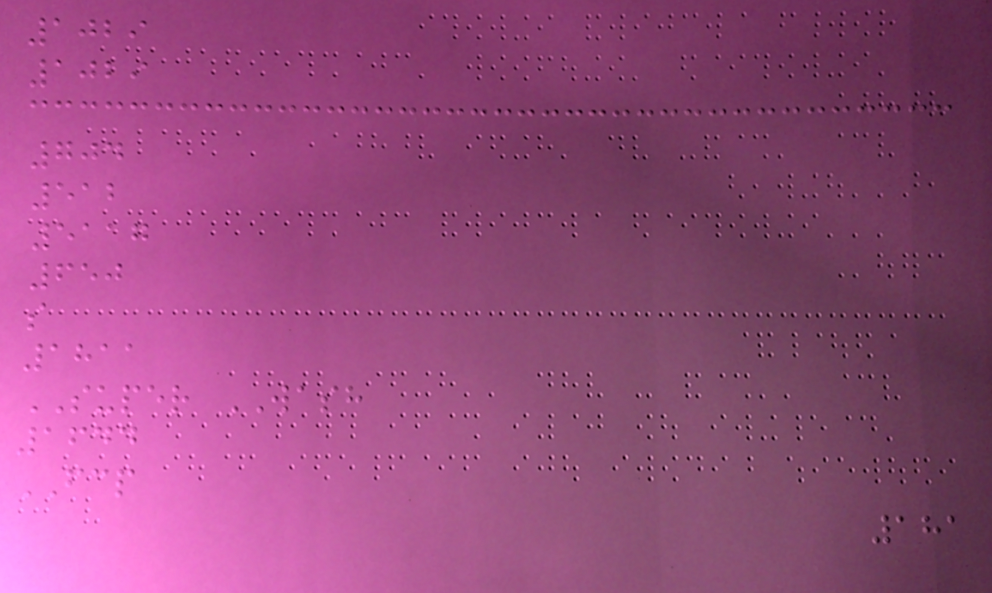1029
1029
704
512
5117
650
s
1811
SUPER WASH
1644
FCP
181
